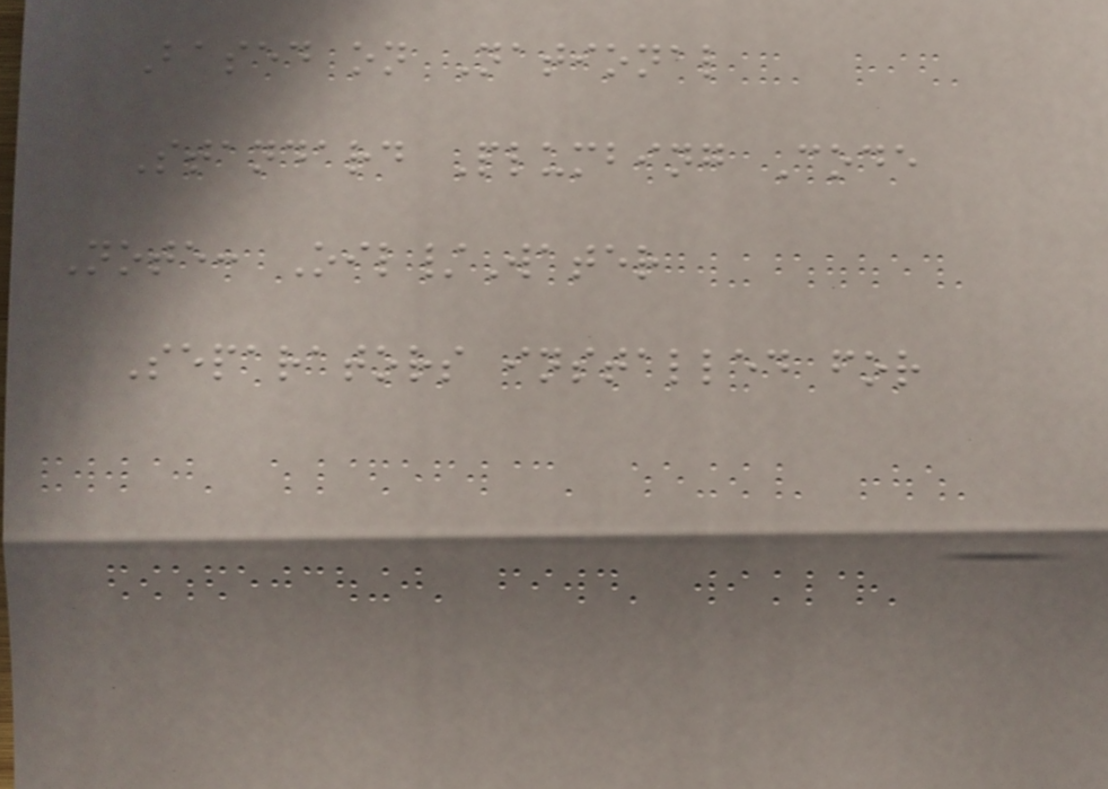Based on National
Standard Plumbing Code
Note: Oil/Water
Separators installed for
